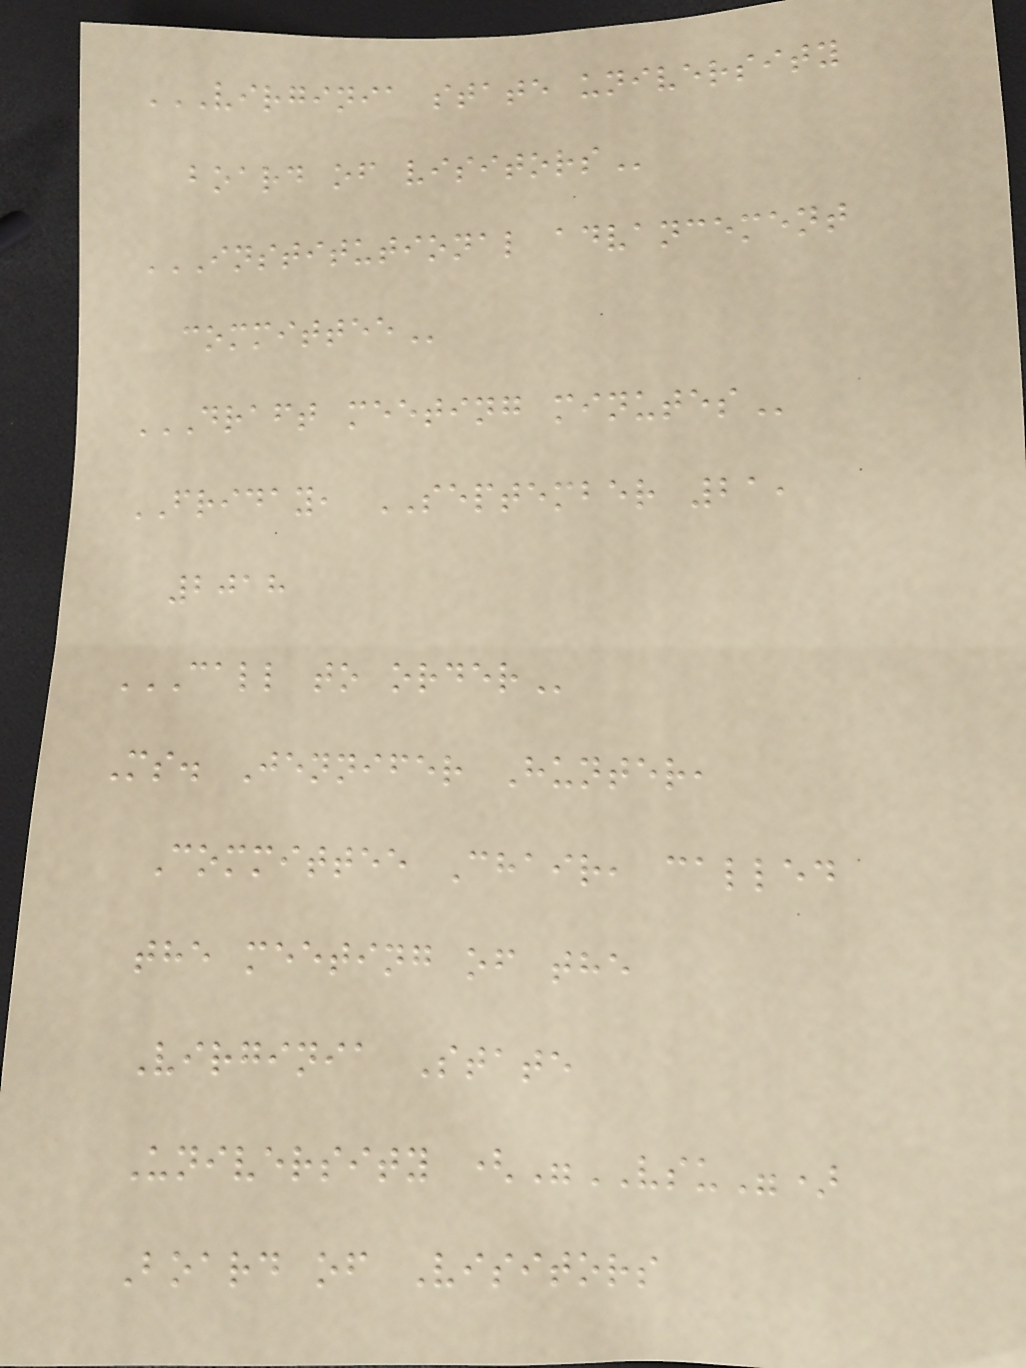VIRGINIA STATE UNIVERSITY
BOARD OF VISITORS
INSTITUTIONAL ADVANCEMENT
COMMITTEE
DRAFT MEETING MINUTES
FRIDAY, SEPTEMBER 21,
2018
CALL TO ORDER
Ms. Jennifer Hunter,
Committee Chair, called
the meeting of the
Virginia State
University ("VSU")
Board of Visitors
